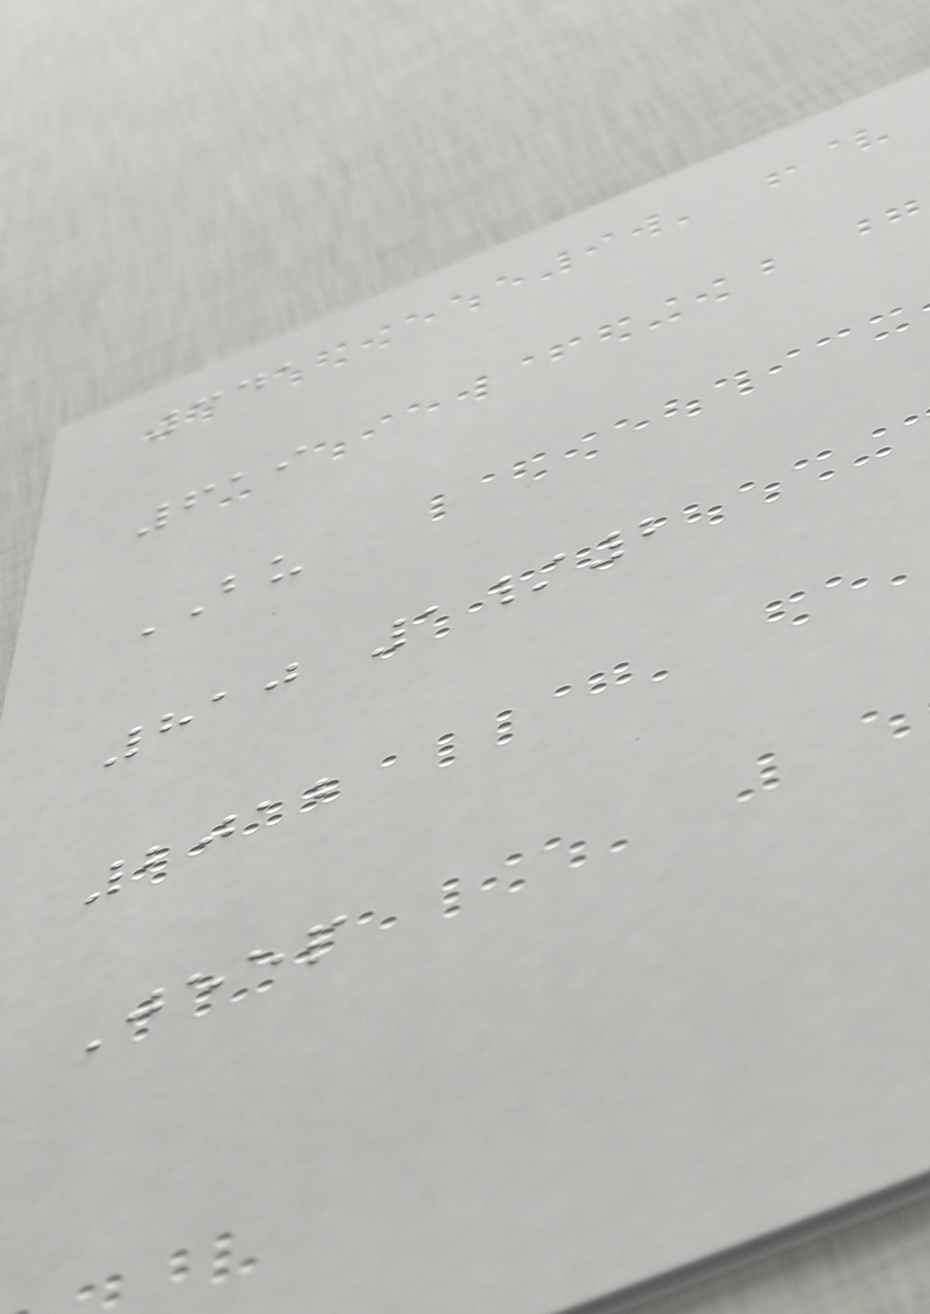341
619
BU
810 1/2
2012
Jeep
